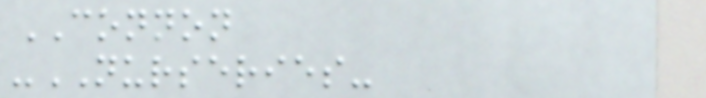CONNON
-NURSERIES-
